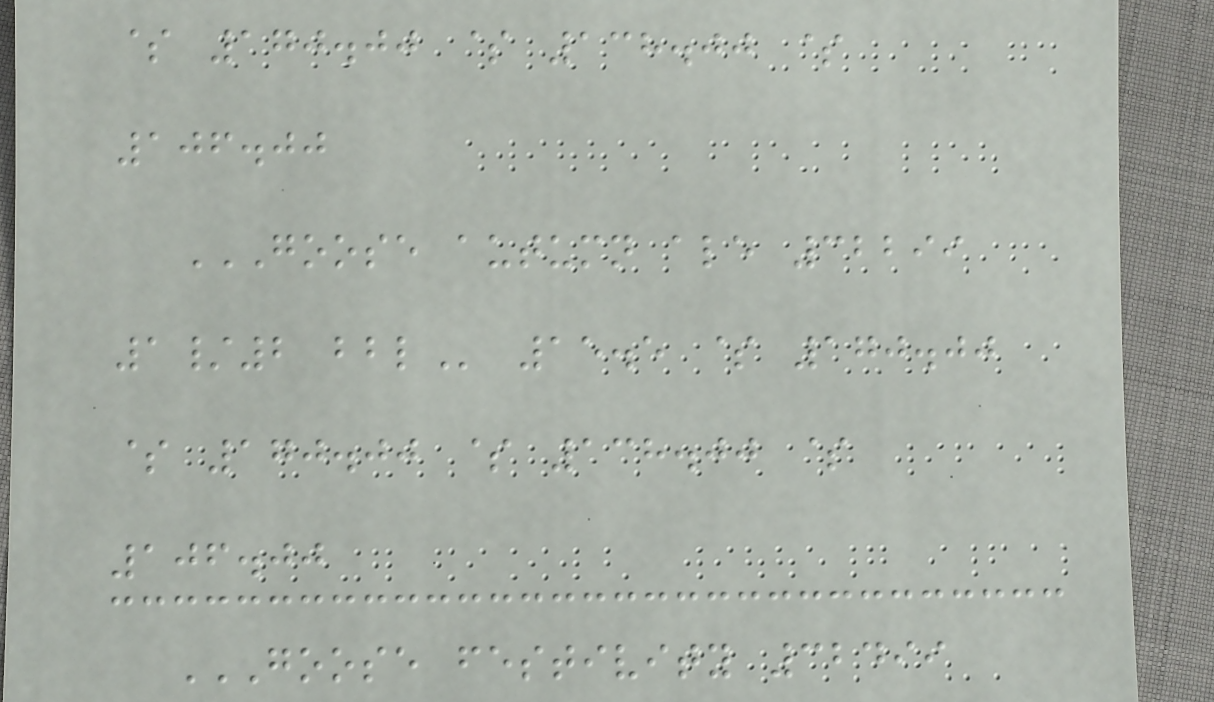$ 170.00 $ 138.00 $
106.00
GOOSE AUTUMN ALE 32299
1/2 BBL 15.5 $ 170.00
$ 170.00 $ 138.00 $
106.00
GOOSE FESTIVITY 32499
